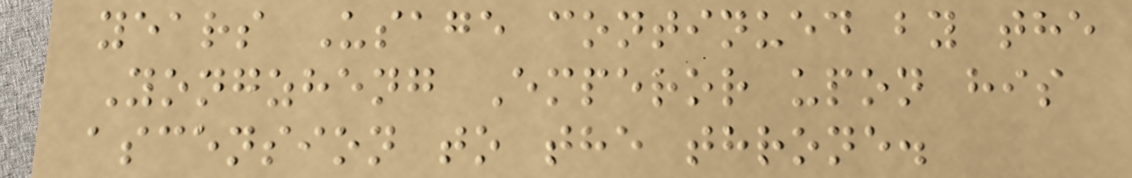years Usage continued by the
Yongzheng Emperor upon his
ascension to the throne.
